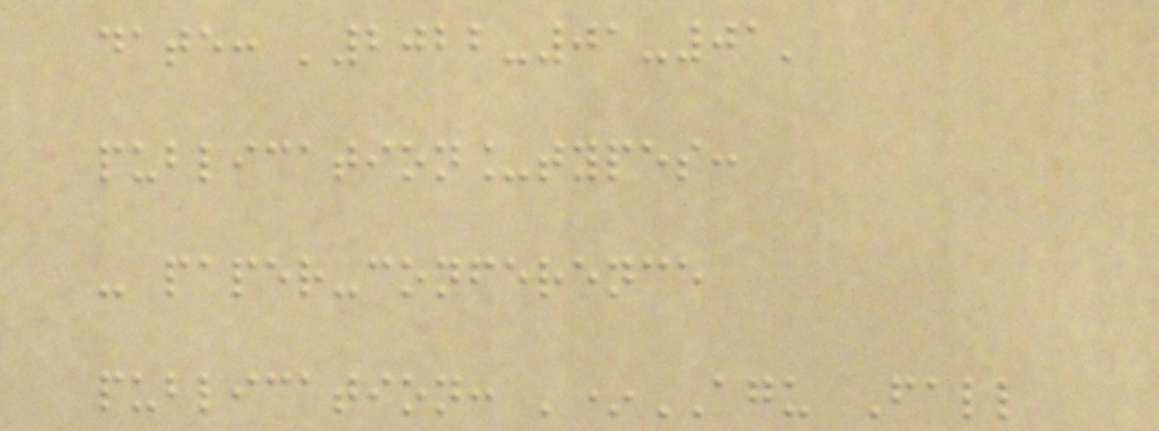date: '2022-01-01'
publication_types:
- paper-conference
publication: '*AGU Fall
